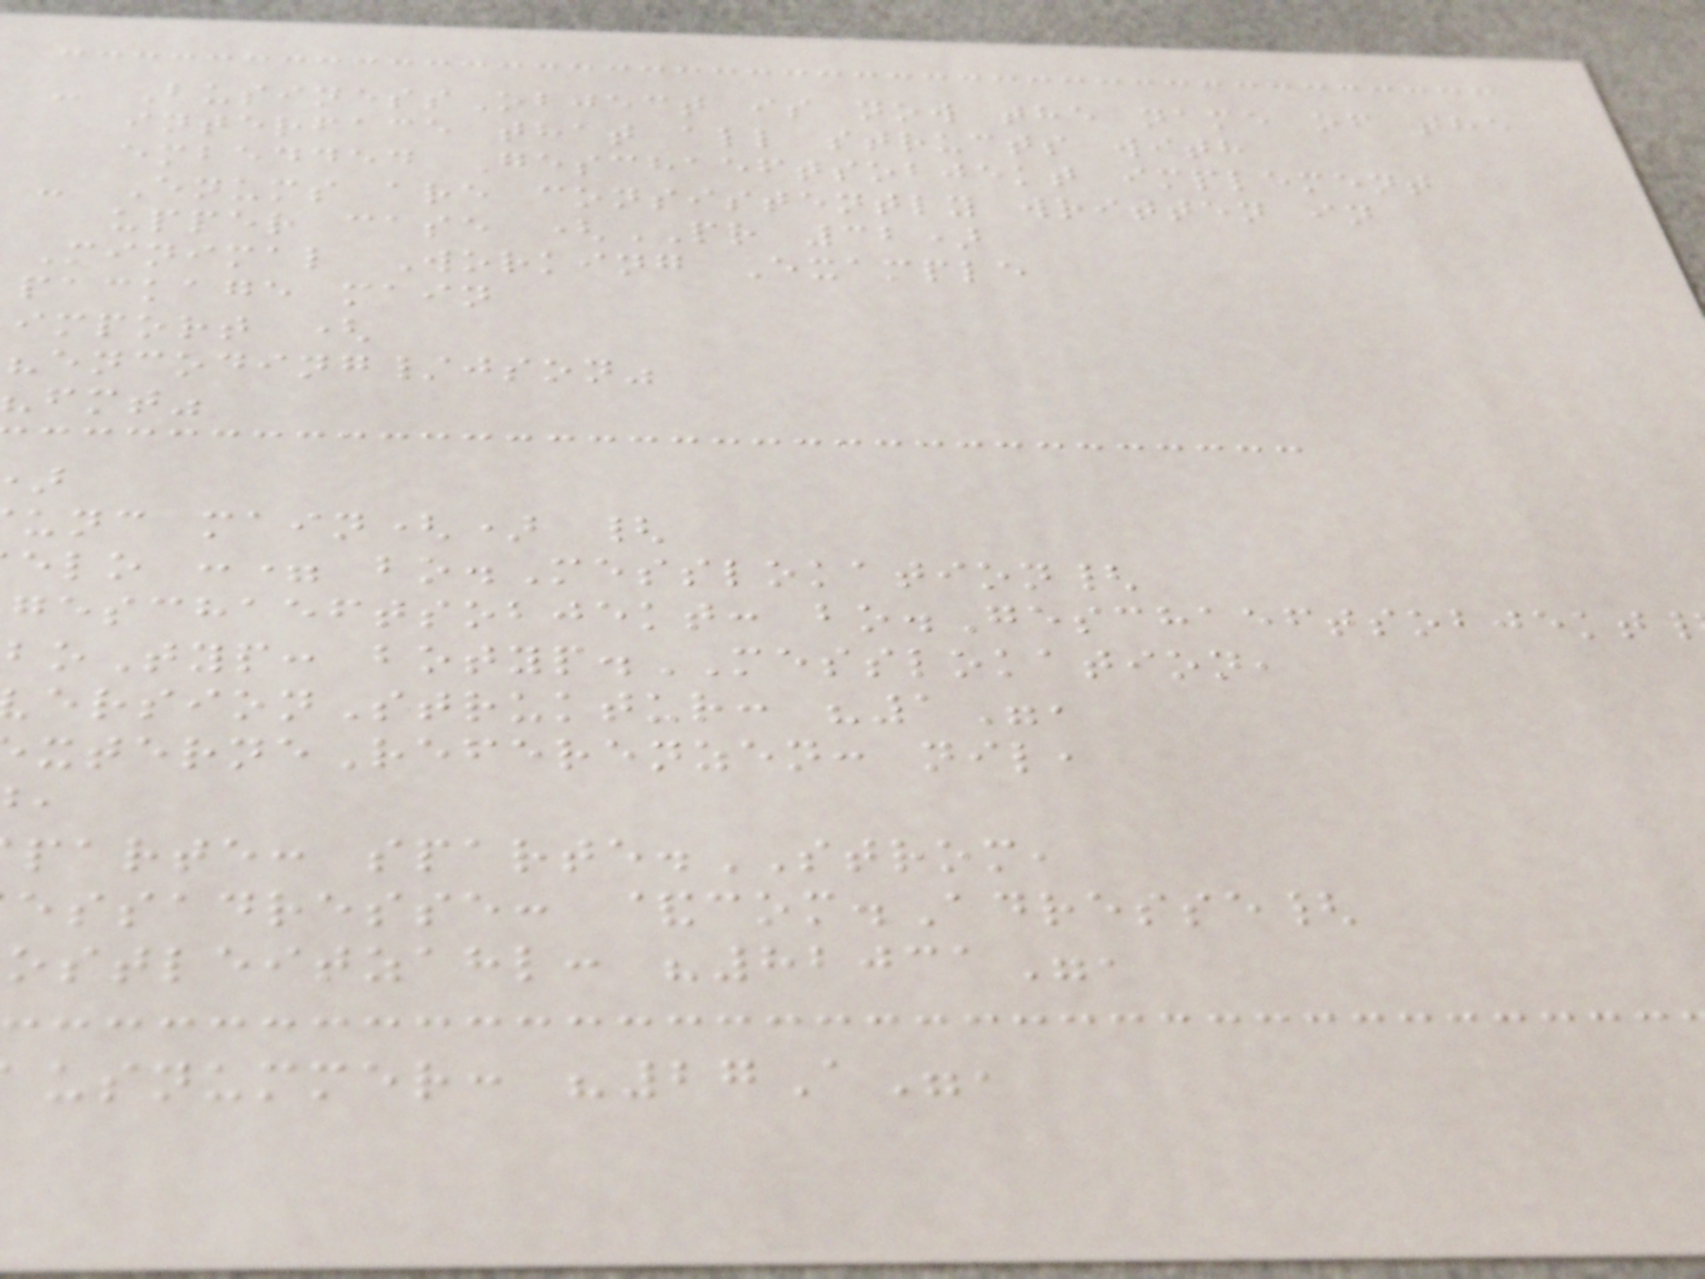- BusinessObject is now the name of the
interface that all structs with
embedded Geschaeftsobjekt implement
- Enums are consistently written in
upper case (PR 32)
Minimal Working Example
package main
import (
"encoding/json"
"fmt"
unc main() {
elo := bo.Messlokation{
geschaeftsobjekt: bo.Geschaeftsobjekt
oTyp: botyp.MESSLOKATION,
ersionStruktur: "1",
xterneReferenzen: nil,
parte: sparte.STROM,
essadresse: &com.Adresse{
ostleitzahl: "82031",
usnummer: "27A",
